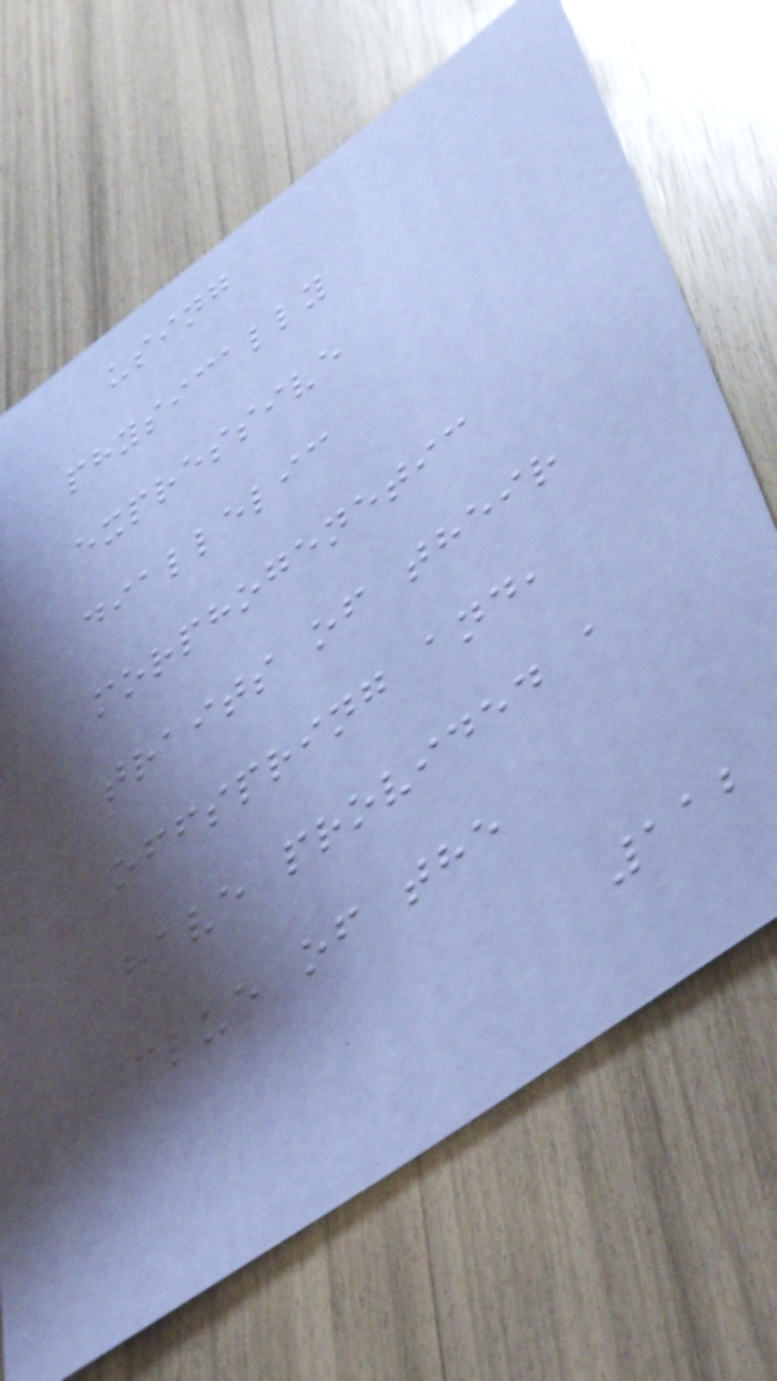using
physically
expressive
diallelic
morphogenetic
traits of their
offspring and,
have provided a
clue of the
112
